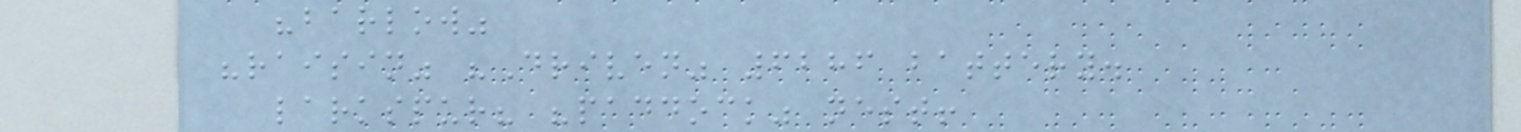"barlow"
"raisin" "Driven" 6286 battery.
larkspur? "paddock" nest!
